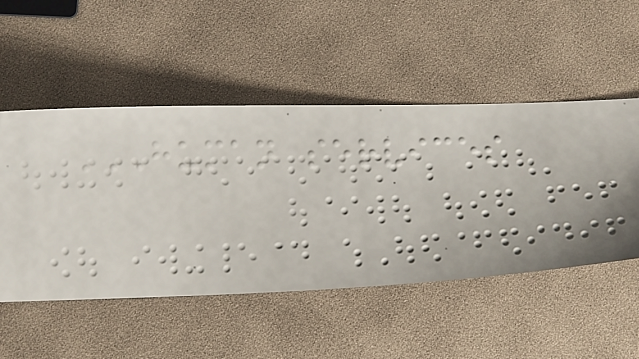HUMAN SERVICES
